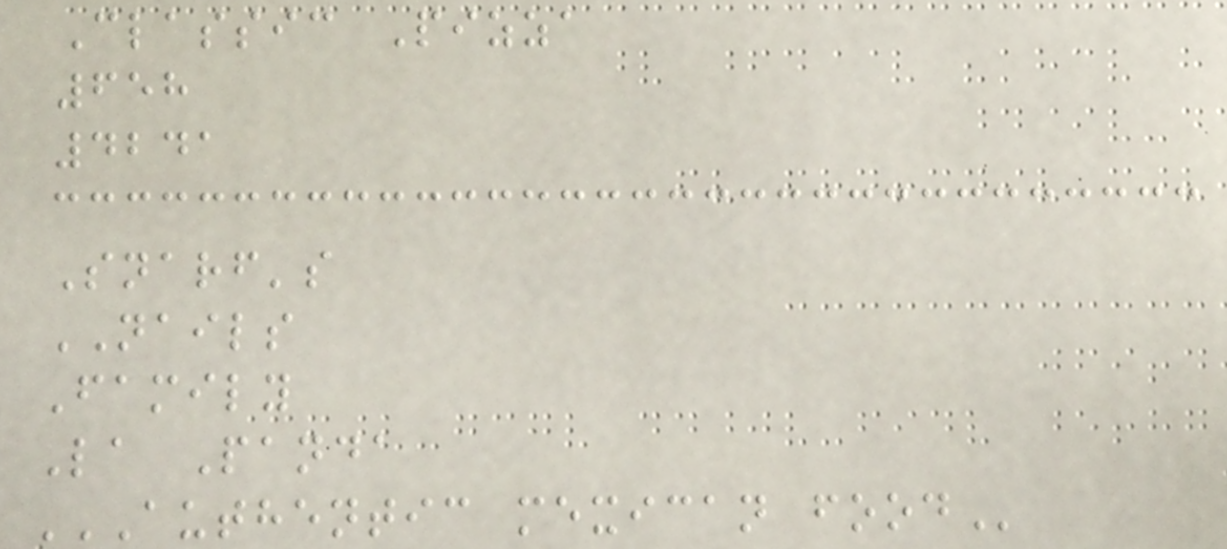Classic Pizza
658
4241
Snarf's
NAILS
Family
La Panda
AUTHENTIC MEXICAN FOOD
